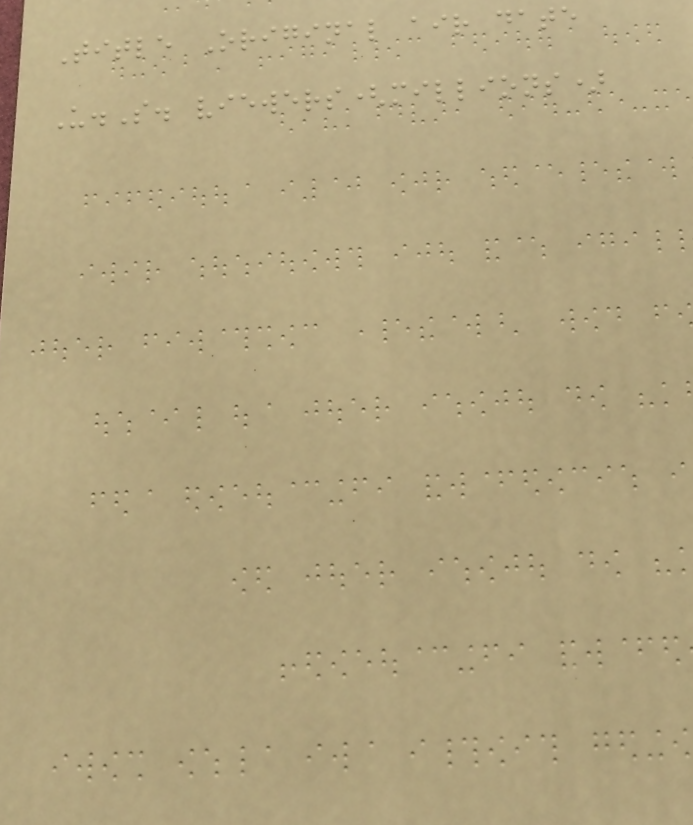Title Original air date
U.S. viewers(millions)
